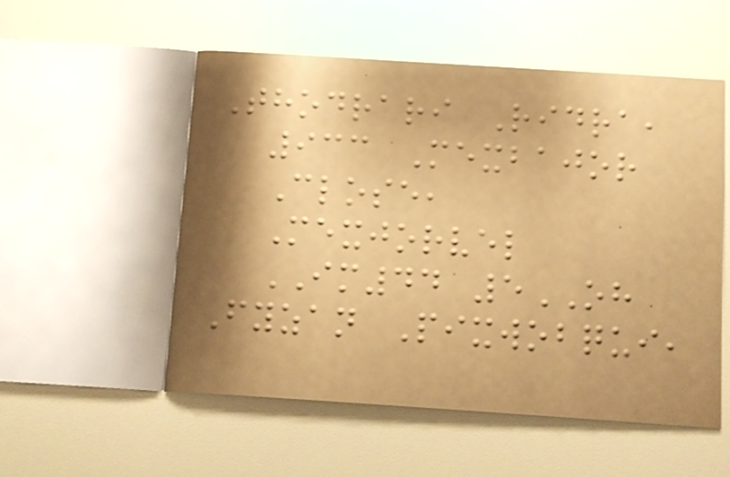Thodrari Ridra,
933 Mexbajor
Close,
Mexjorvel
IM44 5OH
Fyzan Pixwobqui,
